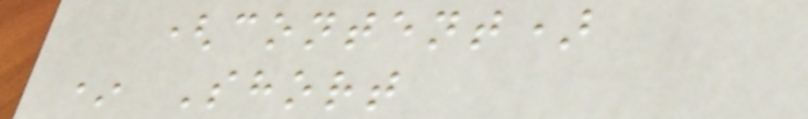(content)
* Short
